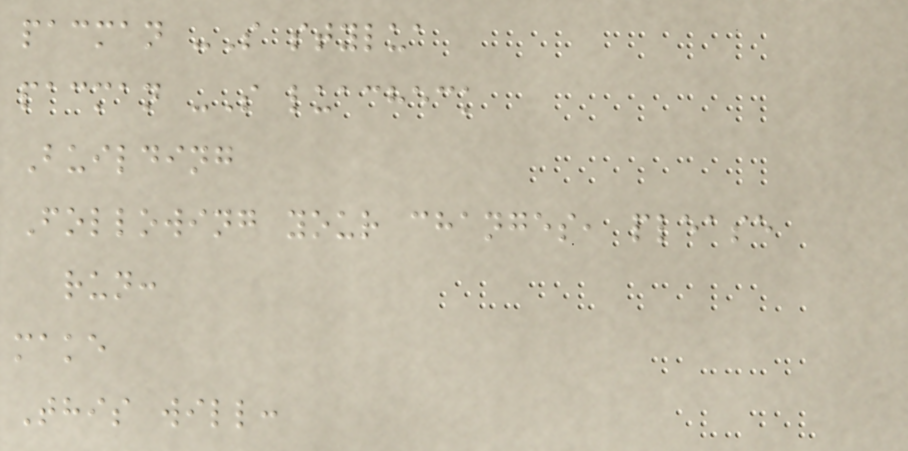pacman -S stylua
pacman -S luacheck
Building
Following your changes, please
run:
make
This will:
